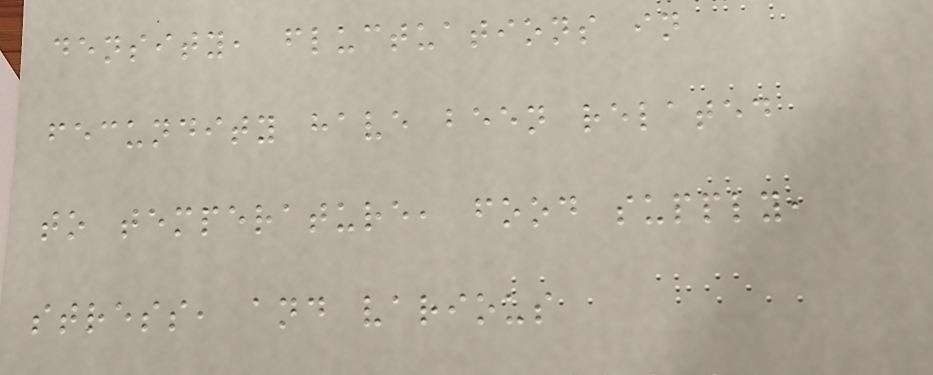density, fluctuations in
fecundity have been related
to temperature, food supply,
stress, and various
